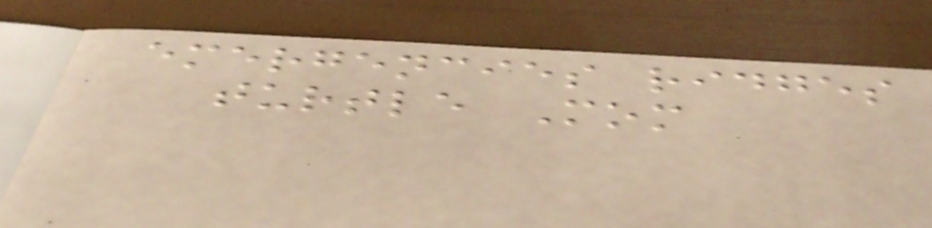emergencies ridges
turtle Mom
